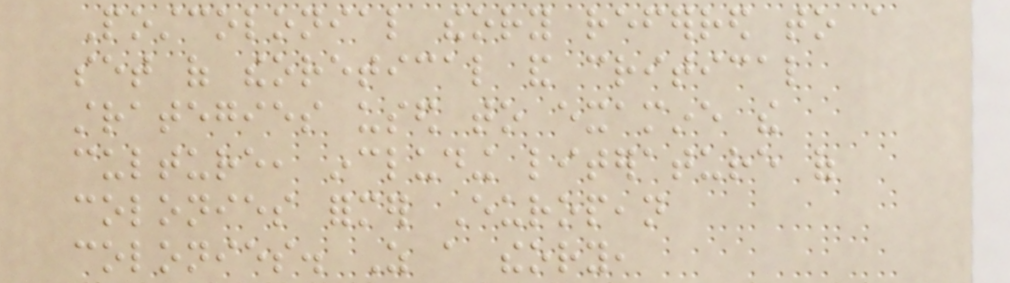Postcolonial theory referred to a
set of theoretical and critical
strategies used to examine the
culture, including literature of
colonies former European
colonies. As a theory,
